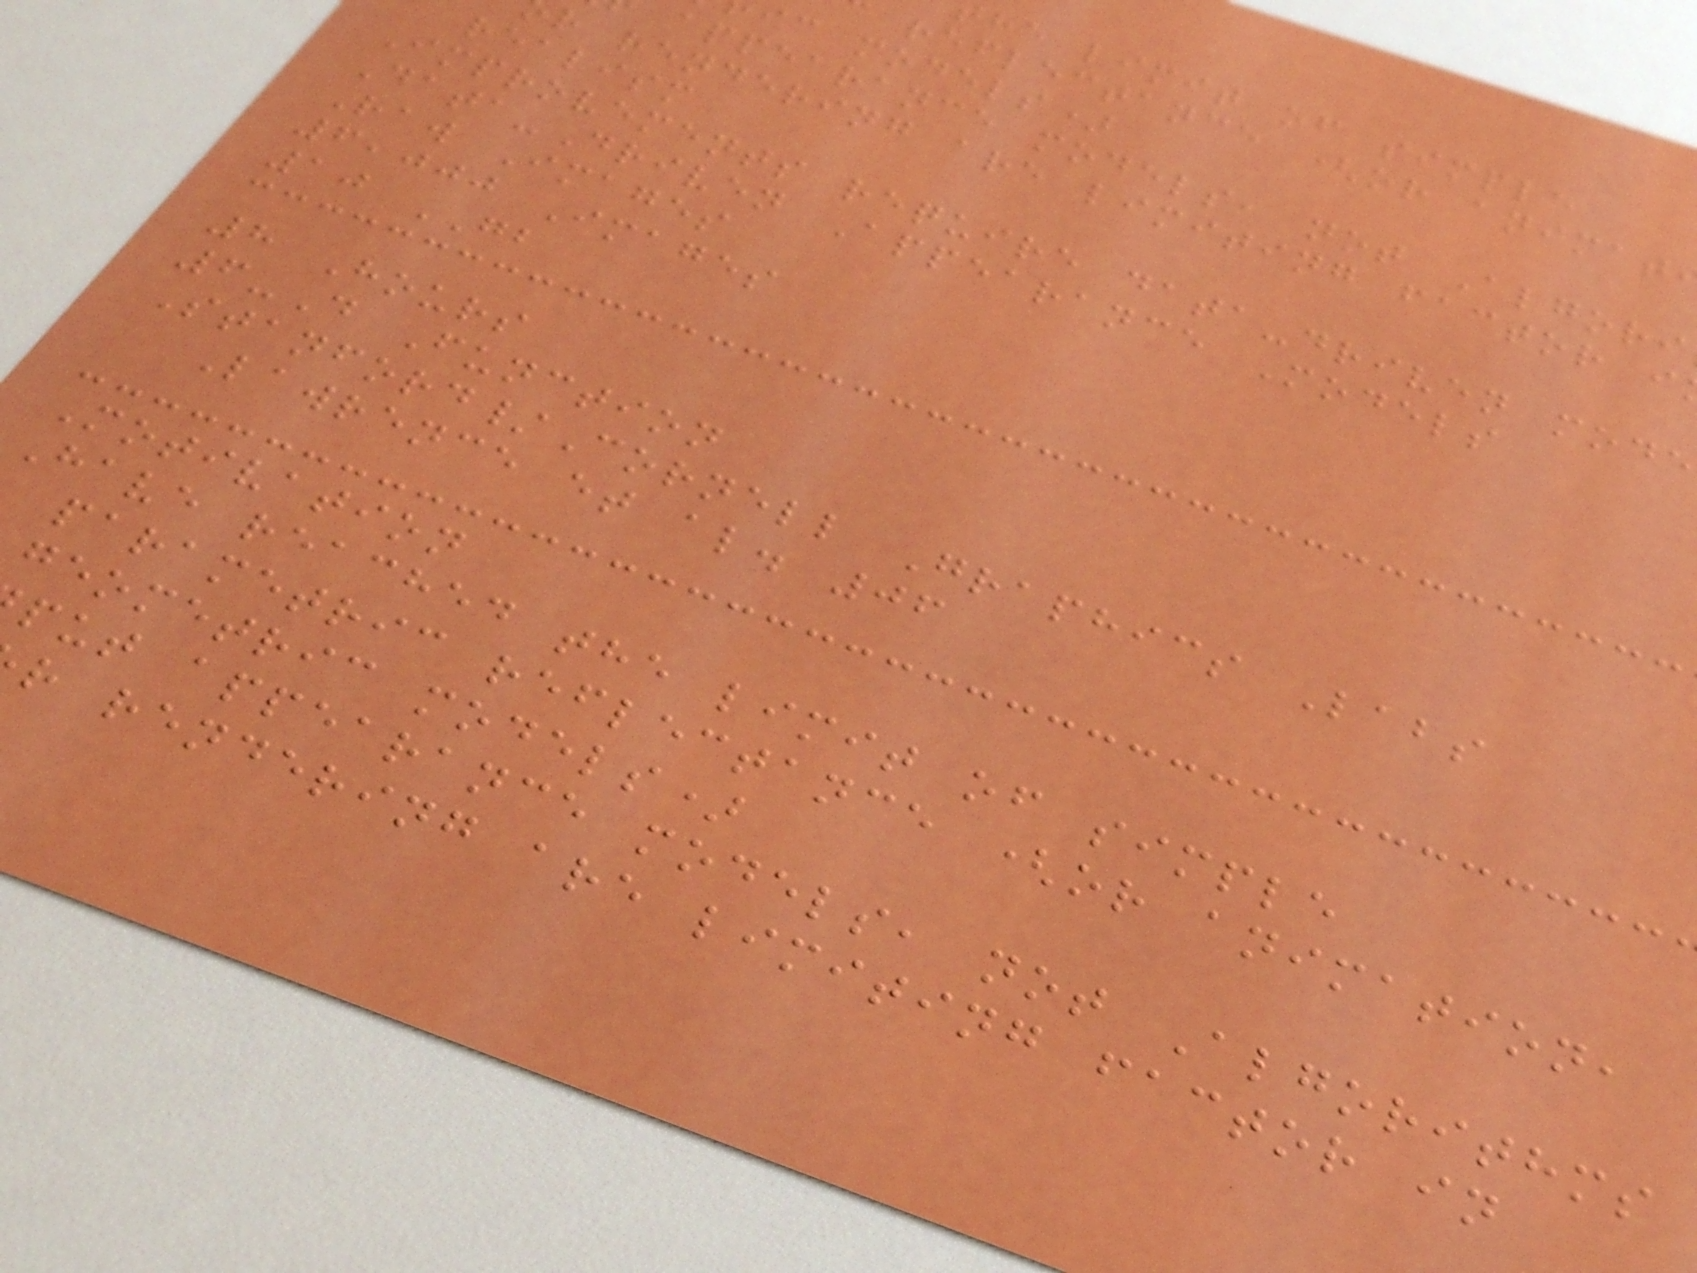he limit of simple
reflectance (or animat
ic models)
appearance models, not Algori
r rendering are limiting factor i
realism
Improvements require data-driven mode
Data-Driven Appearance Models
Raw Images
6,000 Images
10 GB
8 Hours
6-D Function
Stanford/Cornell Graphics Labs
Lawrence et al. 06
Motivation
Have reached the limit of simple
parametric reflectance (or animation,
geometric models)
put appearance models, not Algorithms
r rendering are limiting factor in
